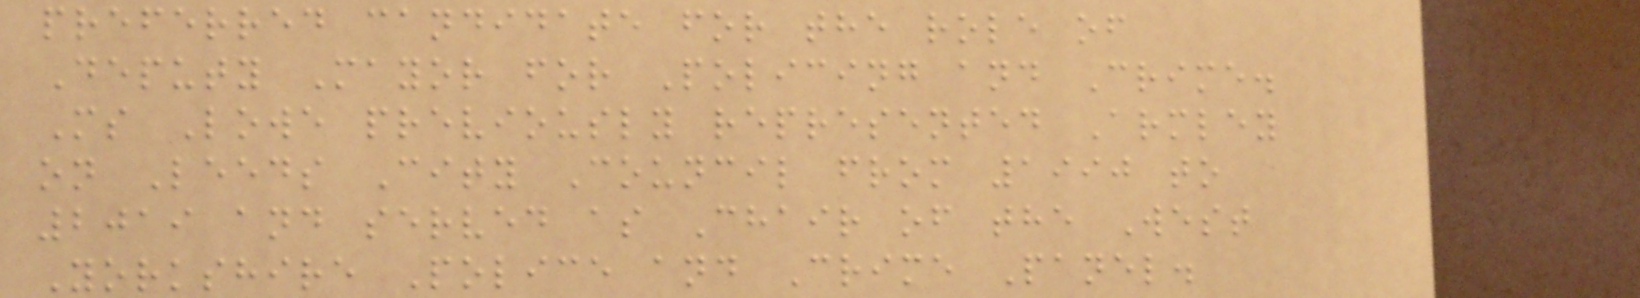preferred candidate for the role of
Deputy Mayor for Policing and Crime.
Ms Lowe previously represented Armley
on Leeds City Council from 1990 to
2019 and served as Chair of the West
Yorkshire Police and Crime Panel.
